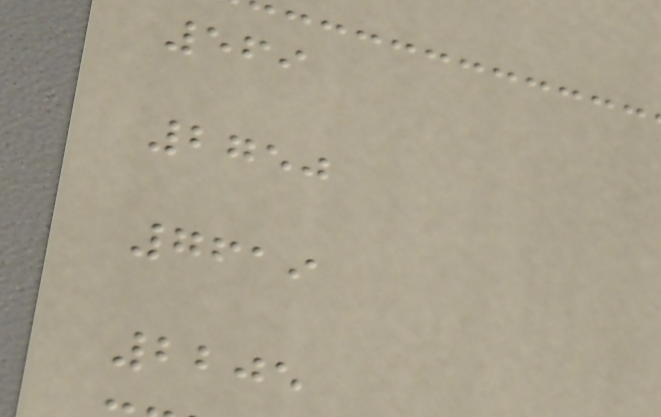569
2750
7619
2205
